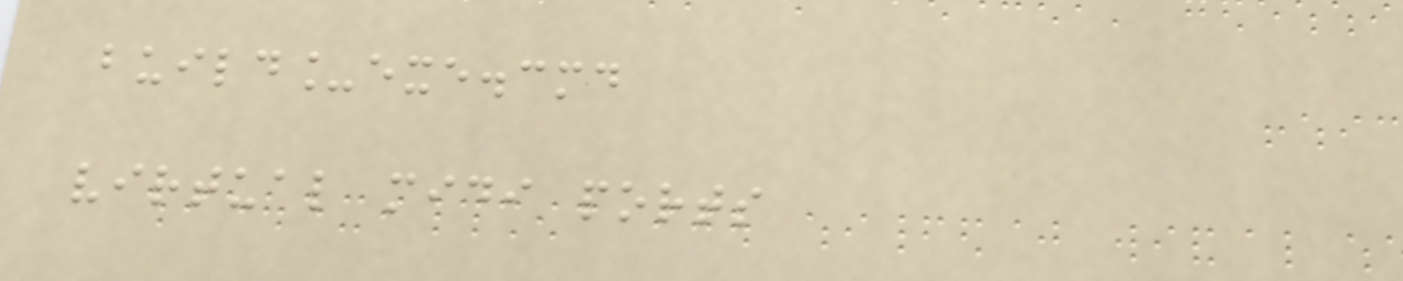build_exe.cmd
virtual midi ports
